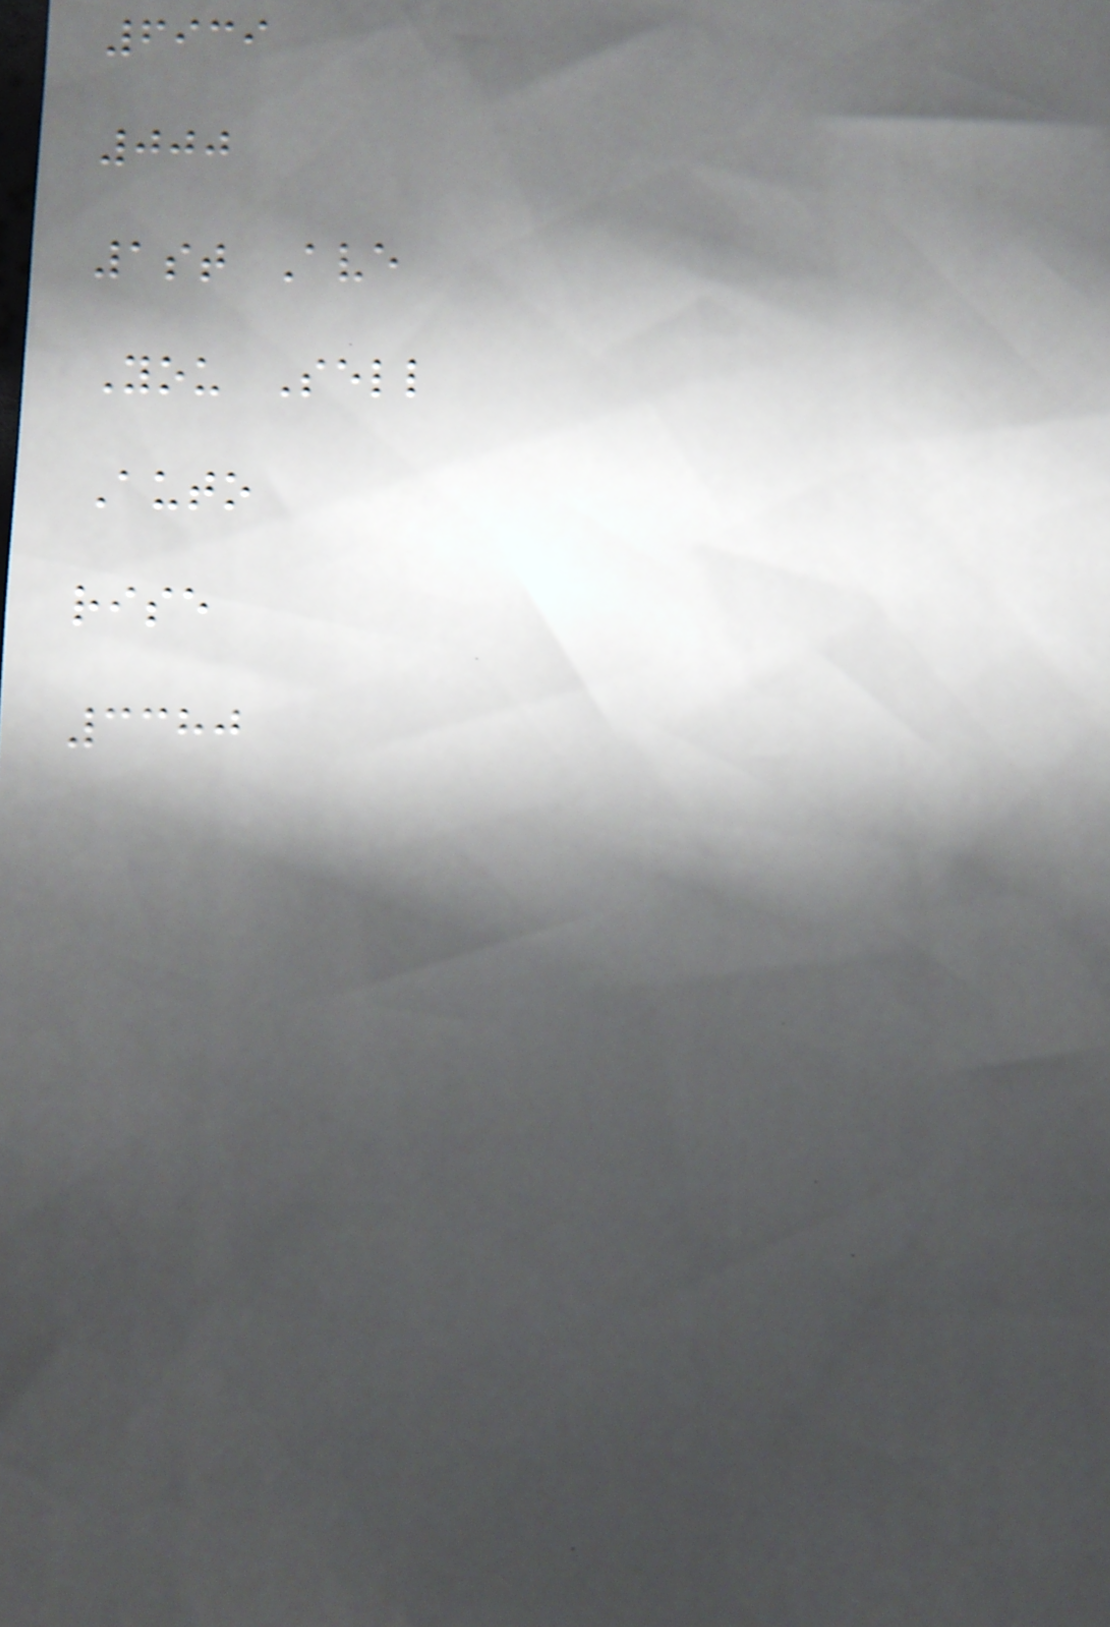6939
000
1st Ave
You Sell
Auto
rise
3380
